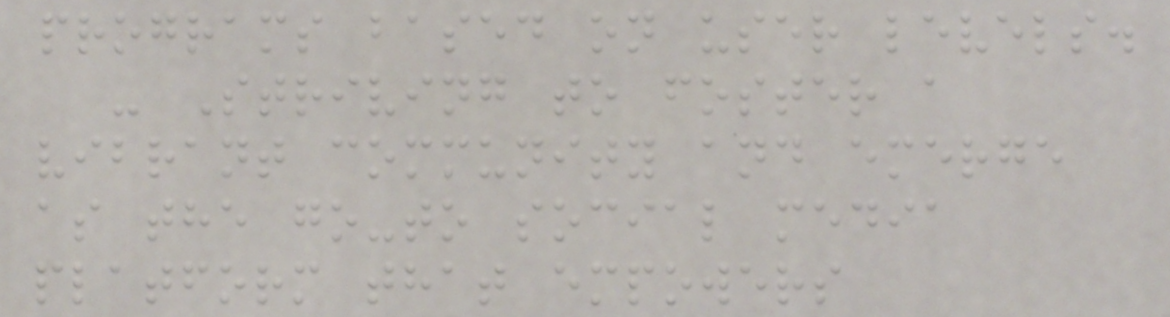programs based on user levels.
- Striving to foster a
vibrant community and emerge
as the go-to social media
platform that empowers
